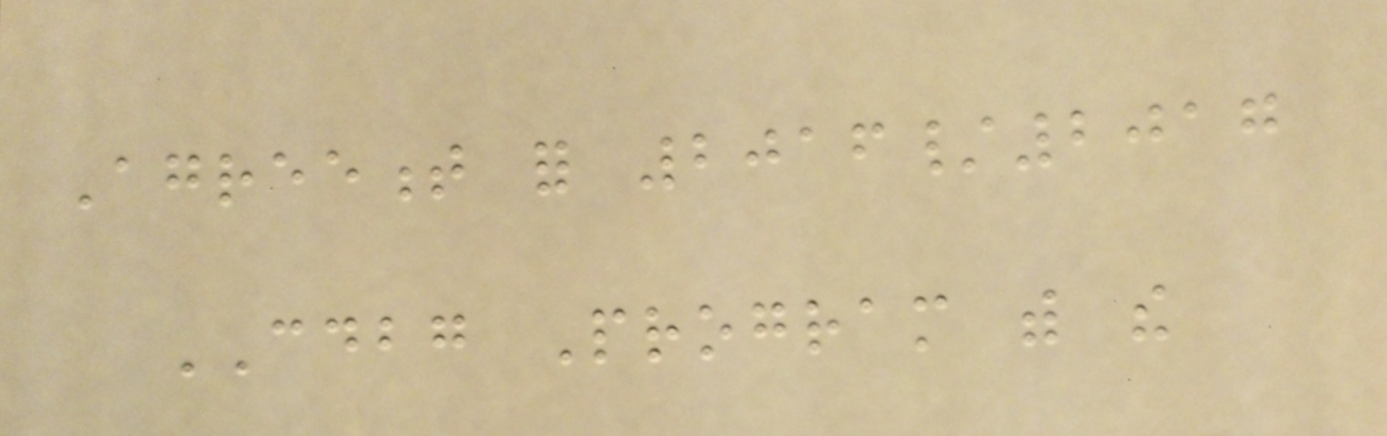Agreement for 2016/2017
CDBG Program with the
